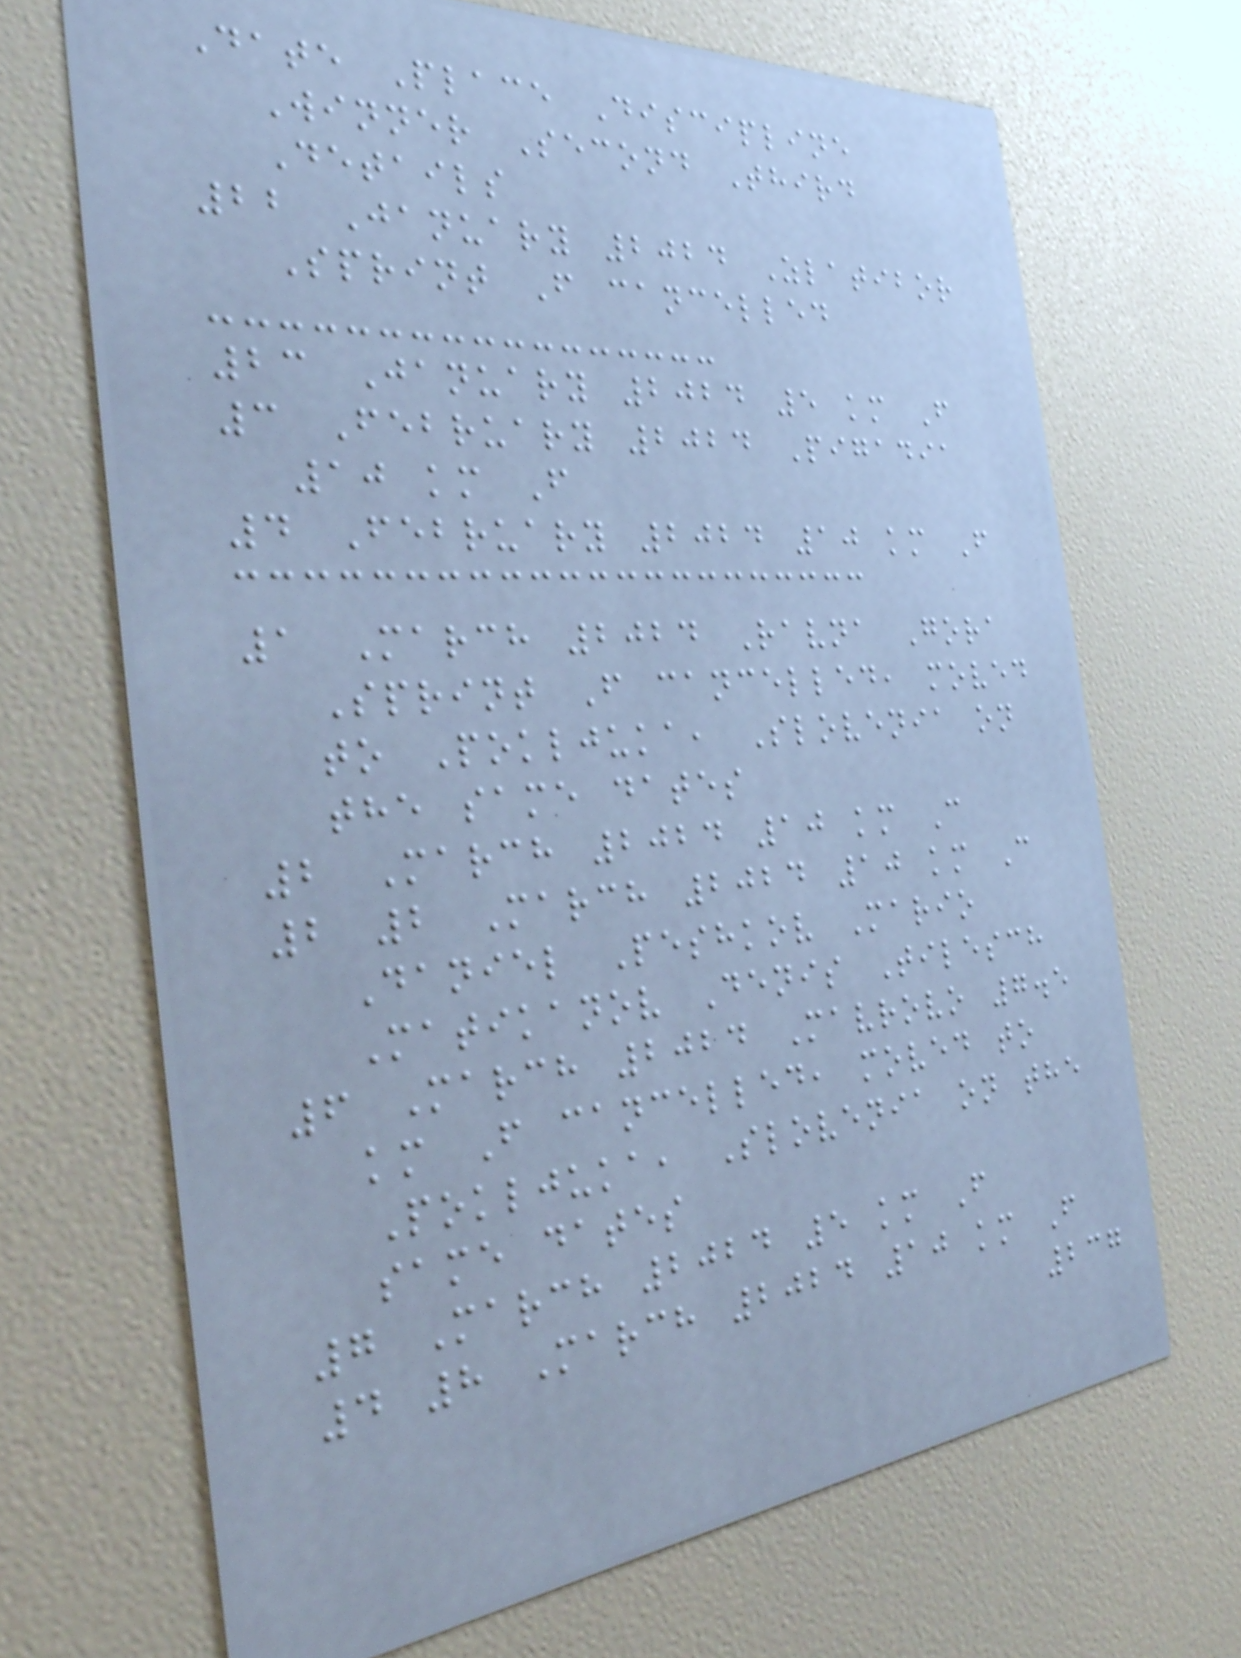Date Place Discipline
Winner Second Third
Details
22 January 2024 Zlatibor
Sprint F cancelled
23 January 2024 5 km F
3 February 2024 Pigadia
10 km F
4 February 2024 10 km F
1 March 2024 Ravna Gora
Sprint F cancelled, moved
to Pokljuka, Slovenia on
the same dates
2 March 2024 10 km C
2 2 March 2024 10 km C
Daniel Peshkov Mario
Matikanov Denis Tilesch
6 March 2024 Mavrovo 7.5
km F cancelled, moved to
Pokljuka, Slovenia on the
same dates
7 March 2024 5 km F
4 8 March 2024 10 km F
237
